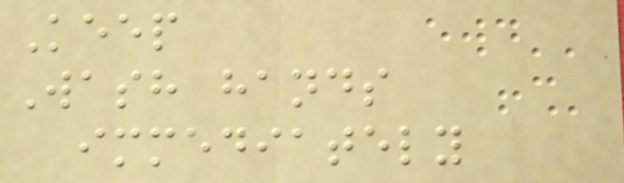Keep
Wash hands
immediately
